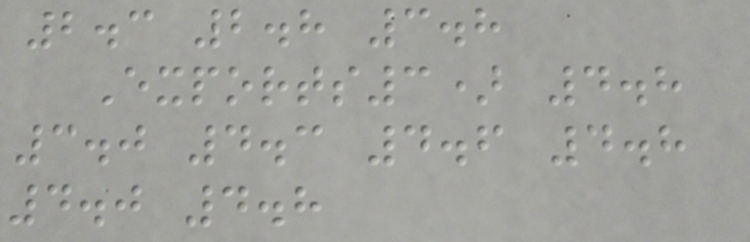2.3 2.8 3.8
Exports3) 4.8
3.0 4.3 4.6 4.8
4.0 4.8
